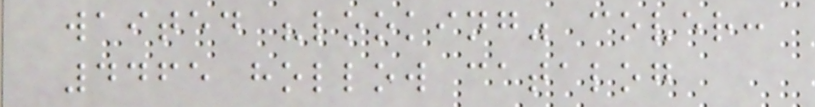waited "looking" cover:
4465 hollow catalog
